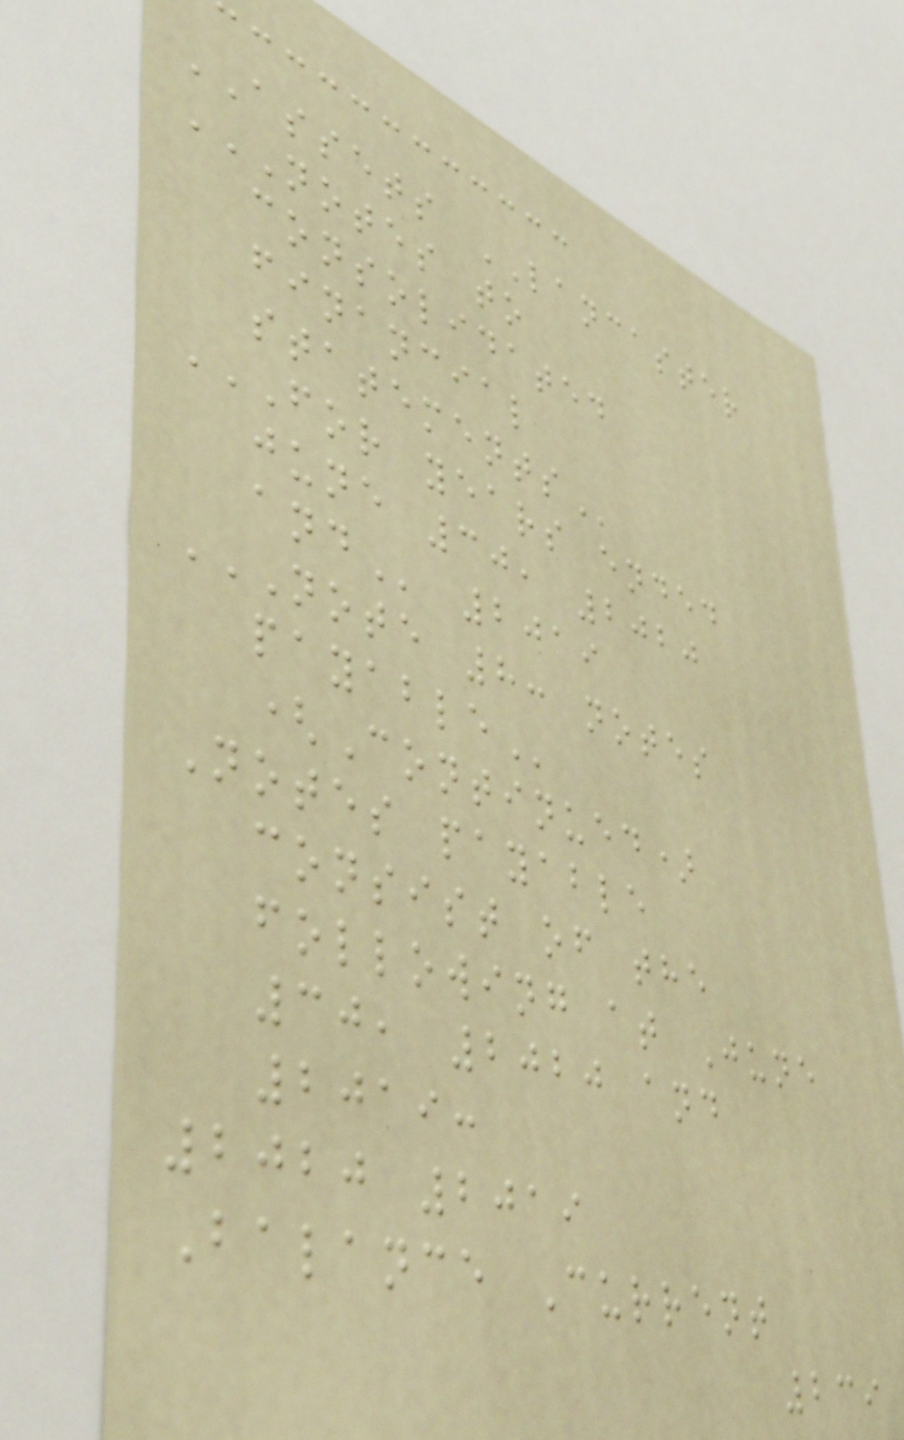ASSETS LANCASTER
NOTES TO
CONSOLIDATED
FINANCIAL
STATEMENTS
FOR YEARS ENDED
JUNE 30, 2020
AND 2019
NOTE 8: NOTES
PAYABLE
(Continued)
Notes payable
consist of the
following at June
30, 2020 and
2019:
2020 2019
Balance Current
239
